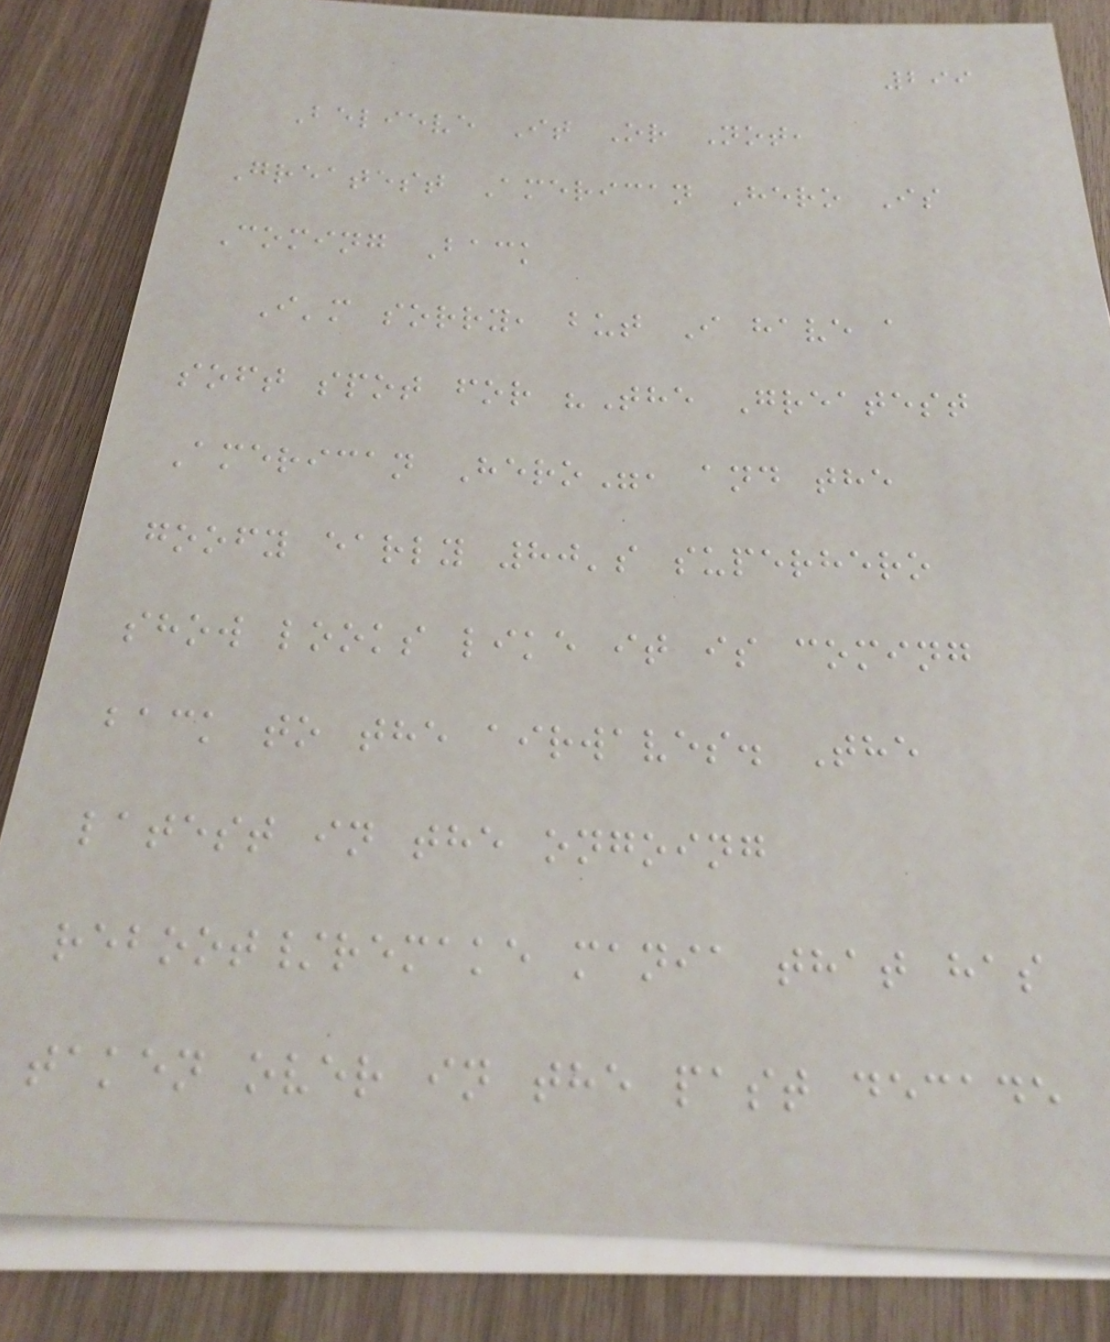299
Believe It Or Not,
Greatest American Hero Is
Coming Back
I'm sorry, but I have a
soft spot for "The Greatest
American Hero", and the
goofy early 80's superhero
show looks like it is coming
back to the airwaves. The
latest in the ongoing
reboot/remake mania that has
taken over in the past decade
